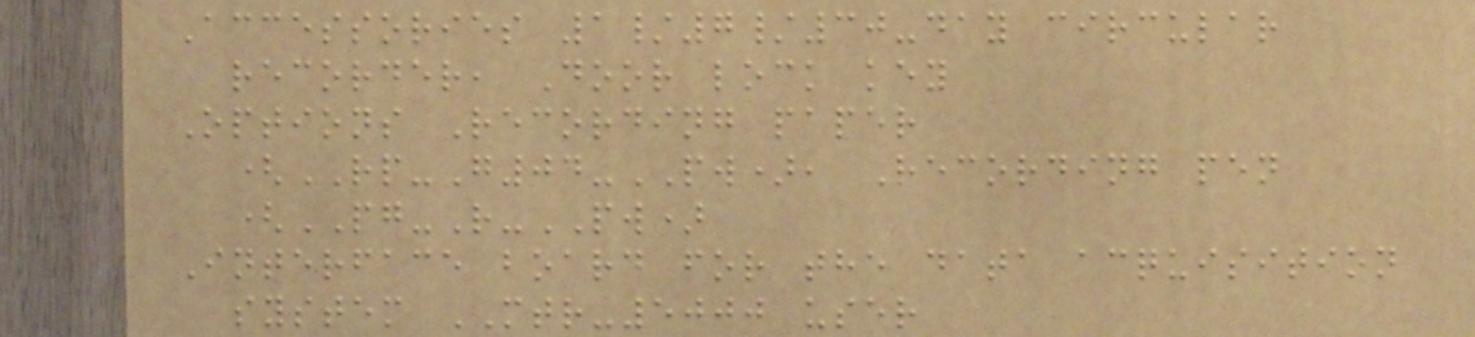Accessories 1/7/30-day circular
recorder, Door lock key
Options Recording paper
(RP-G04-PW), Recording pen
(PG-R-PW)
Interface board for the data acquisition
system MTR-5000 user
